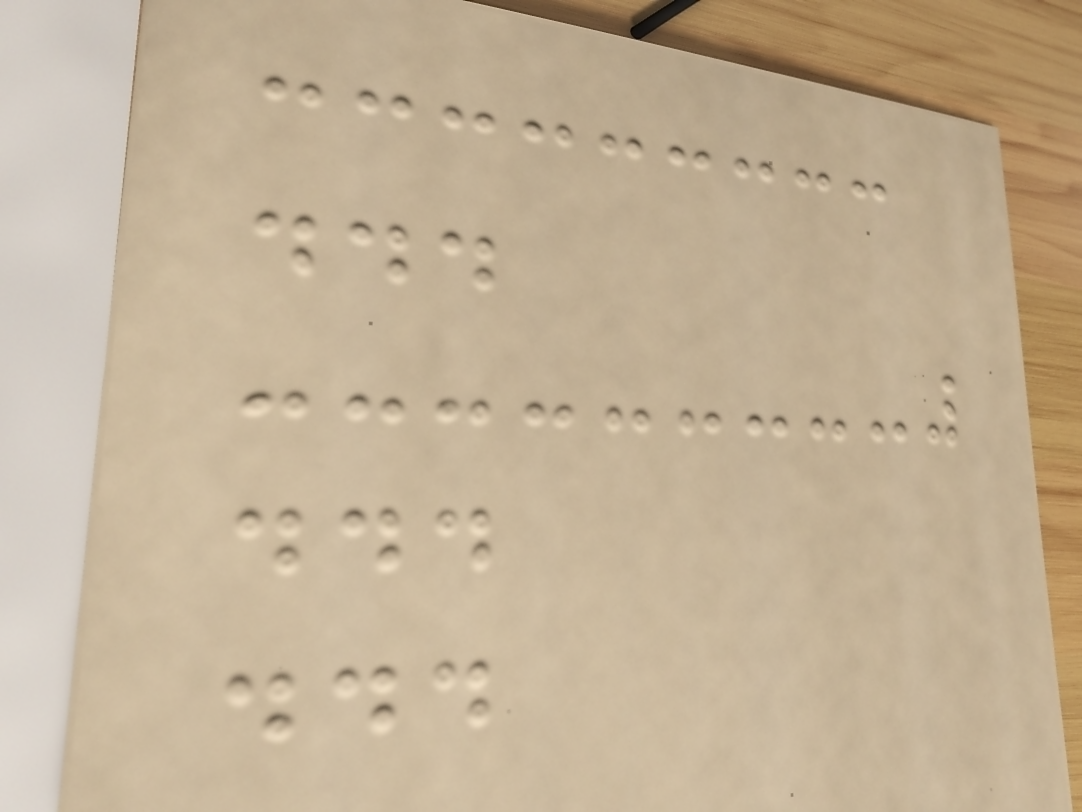...
...
...
